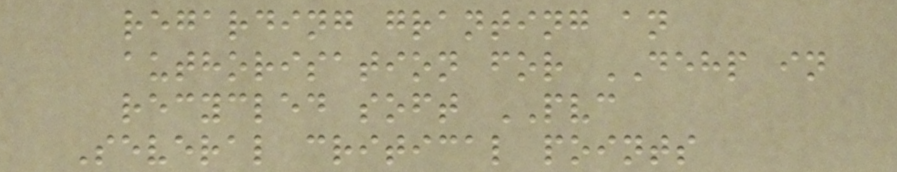regarding granting an
authorisation for DEHP in
recycled soft PVC
Several critical points
